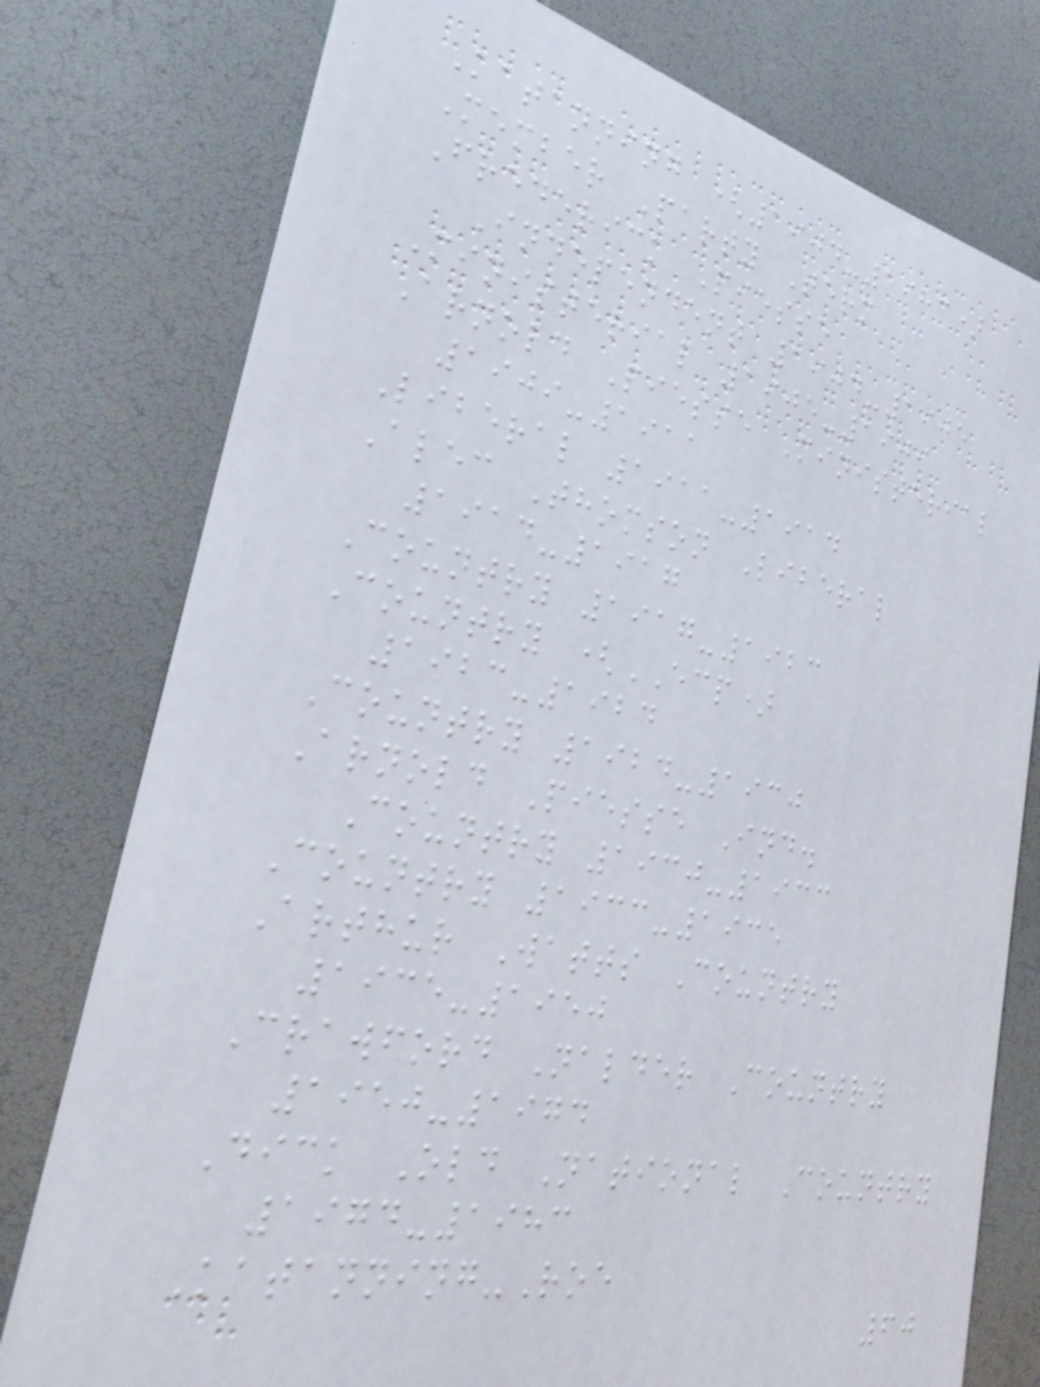Katanning (1904-1983)
Member Party Term
Frederick Piesse
Independent 1904-1905
Ministerial 1905-1909
Arnold Piesse Ministerial
1909-1911
Liberal 1911-1914
Alec Thomson Liberal
1914-1917
Country 1917-1923
Country (ECP)
1923-1924
Country 1924-1930
Arnold Piesse Ind.
Country 1930-1933
Country 1933-1935
Arthur Watts Country
1935-1950
Crawford Nalder Country
1950-1974
Dick Old National Country
1974-1983
Katanning-Roe
60
